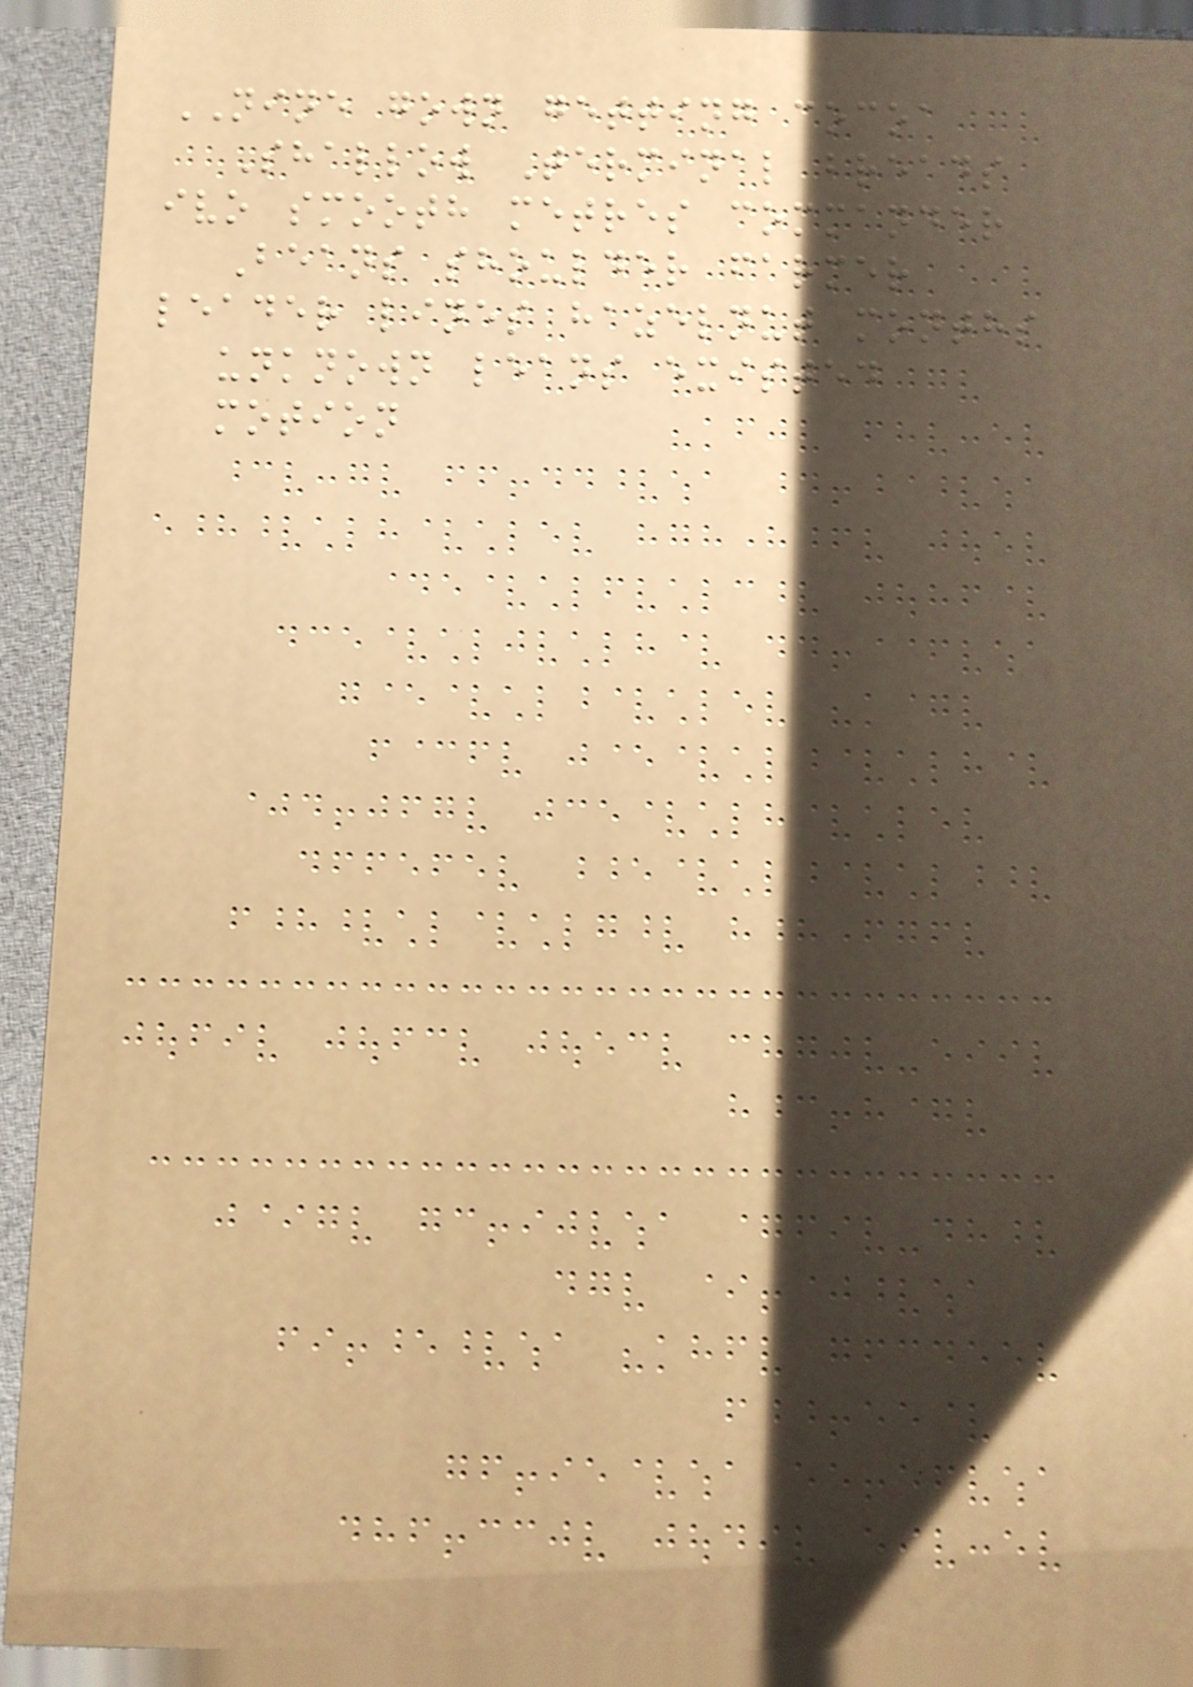NINE gown getting cocoa
Shallow Terminal breads
ivo smooth metres commander
Beans shoulder farmer
leader lines hazelnut months
unknown leans existed
motion
